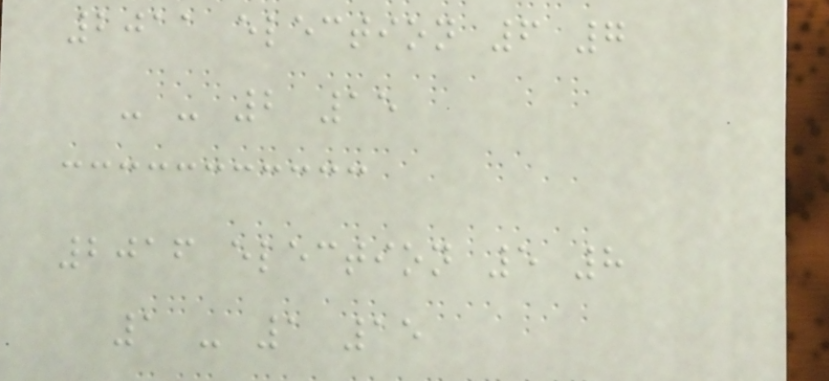2011 election 6 7
- - 2 15
2016 election 5 8
1 - 1 15
